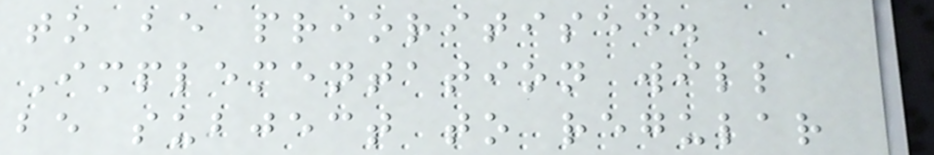to be prioritised.
Implementation will
be subject to regular
